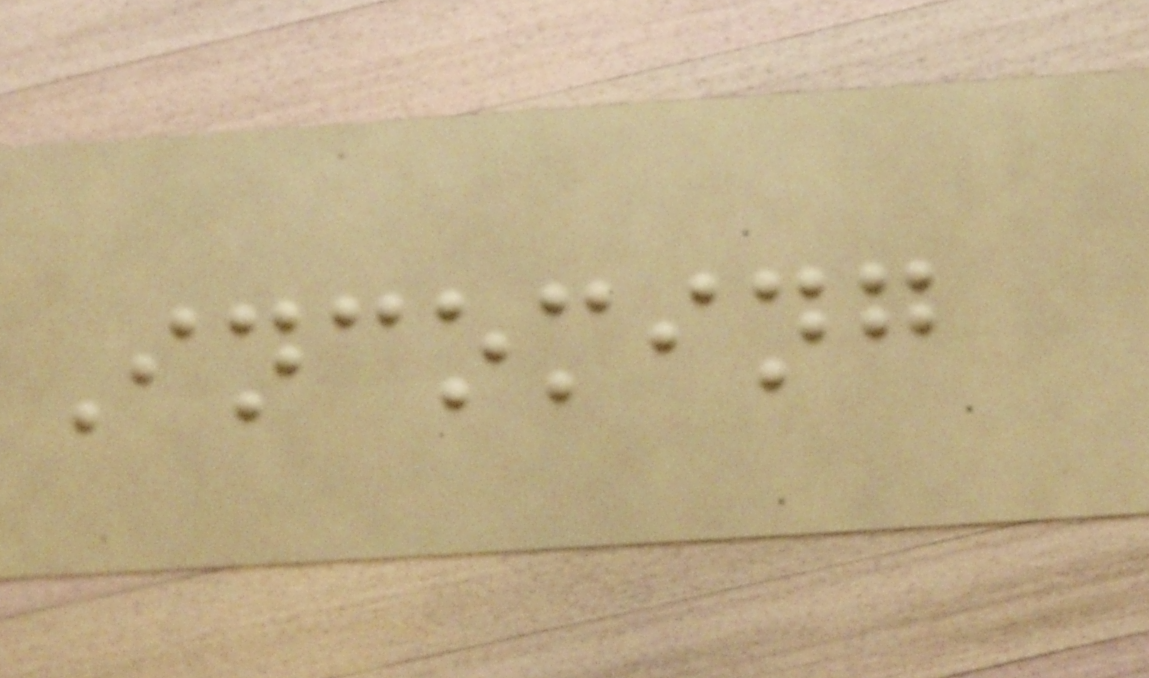Incoming
